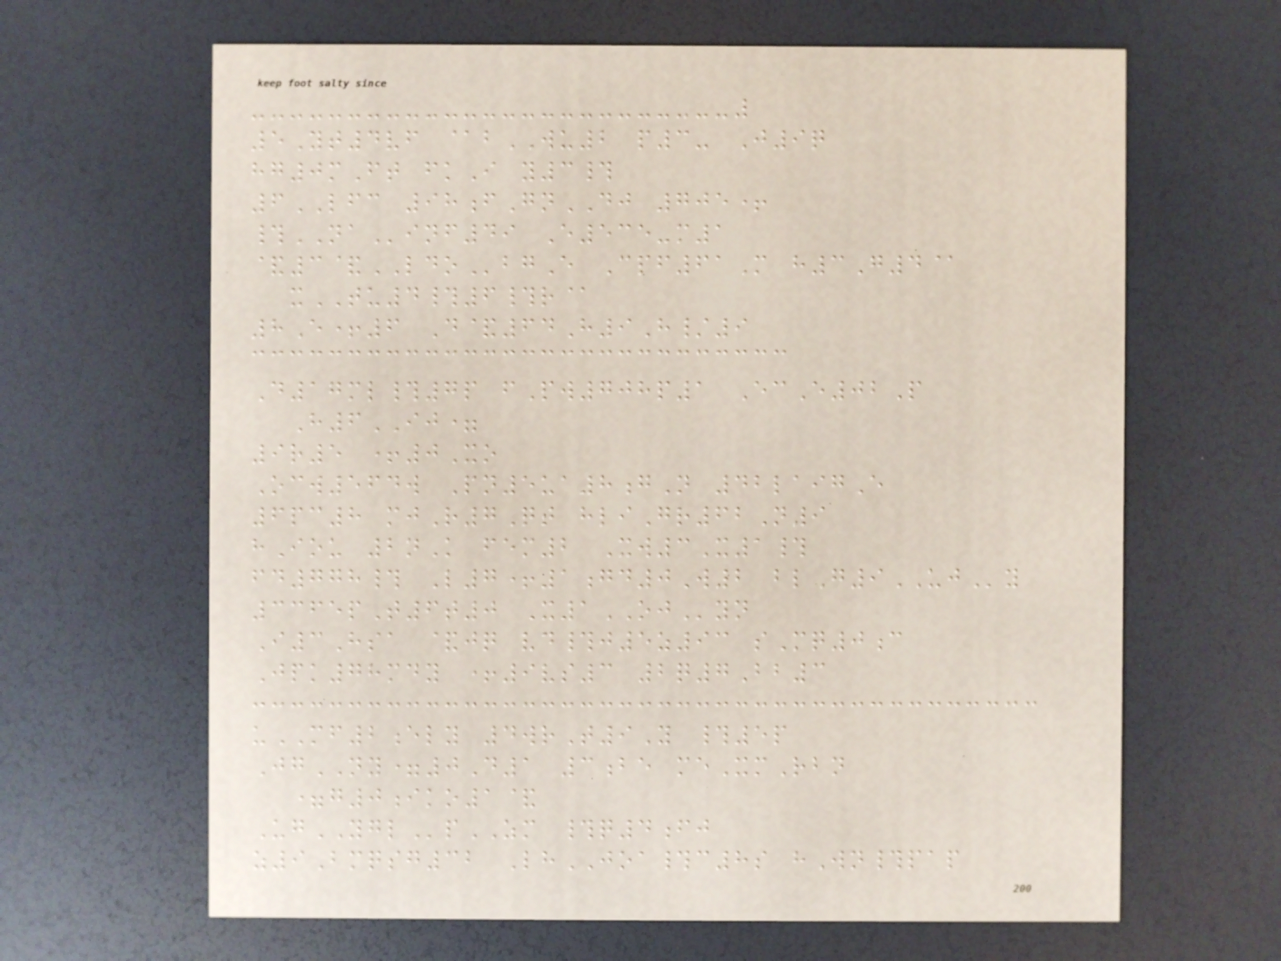5Yt4vf @bWU2 p3- J9q
hg0mFt fkI y3#
6LFC 98fGnDJ 705+
#NAinf49 E535-m1
&3&LDObgE Cpf61M h3G4@
xTU4#6#r@
8E+6 D&64H9H/9
D17ml#7p fPw708p1 EcE02P
H6IJ=
9r5 +0Xo
Ocw564w Pn5ua8gN 42laigE
6pc8 mjR7Qt hliGr62N9
hIou 2nK fem2 Xw3X1#
fd778# L7+1gd0W2 blG9UJy
3365pT6t0 X1OJyn
I3Hsa &jq vd#j5z93 sMq0c
Jpk78mdy +9vs3 2q7Bb3
uMF2ely 4wrT9Y #5p
JgNY=0D1 3be meXmRbn
=g0iko1&
UgYGLpZM #q4fj
z9Bmqsg32 LhJOA#c8s hWn#pap
